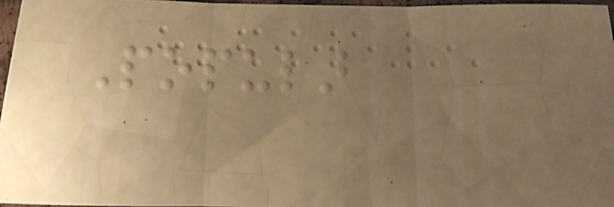Popular
